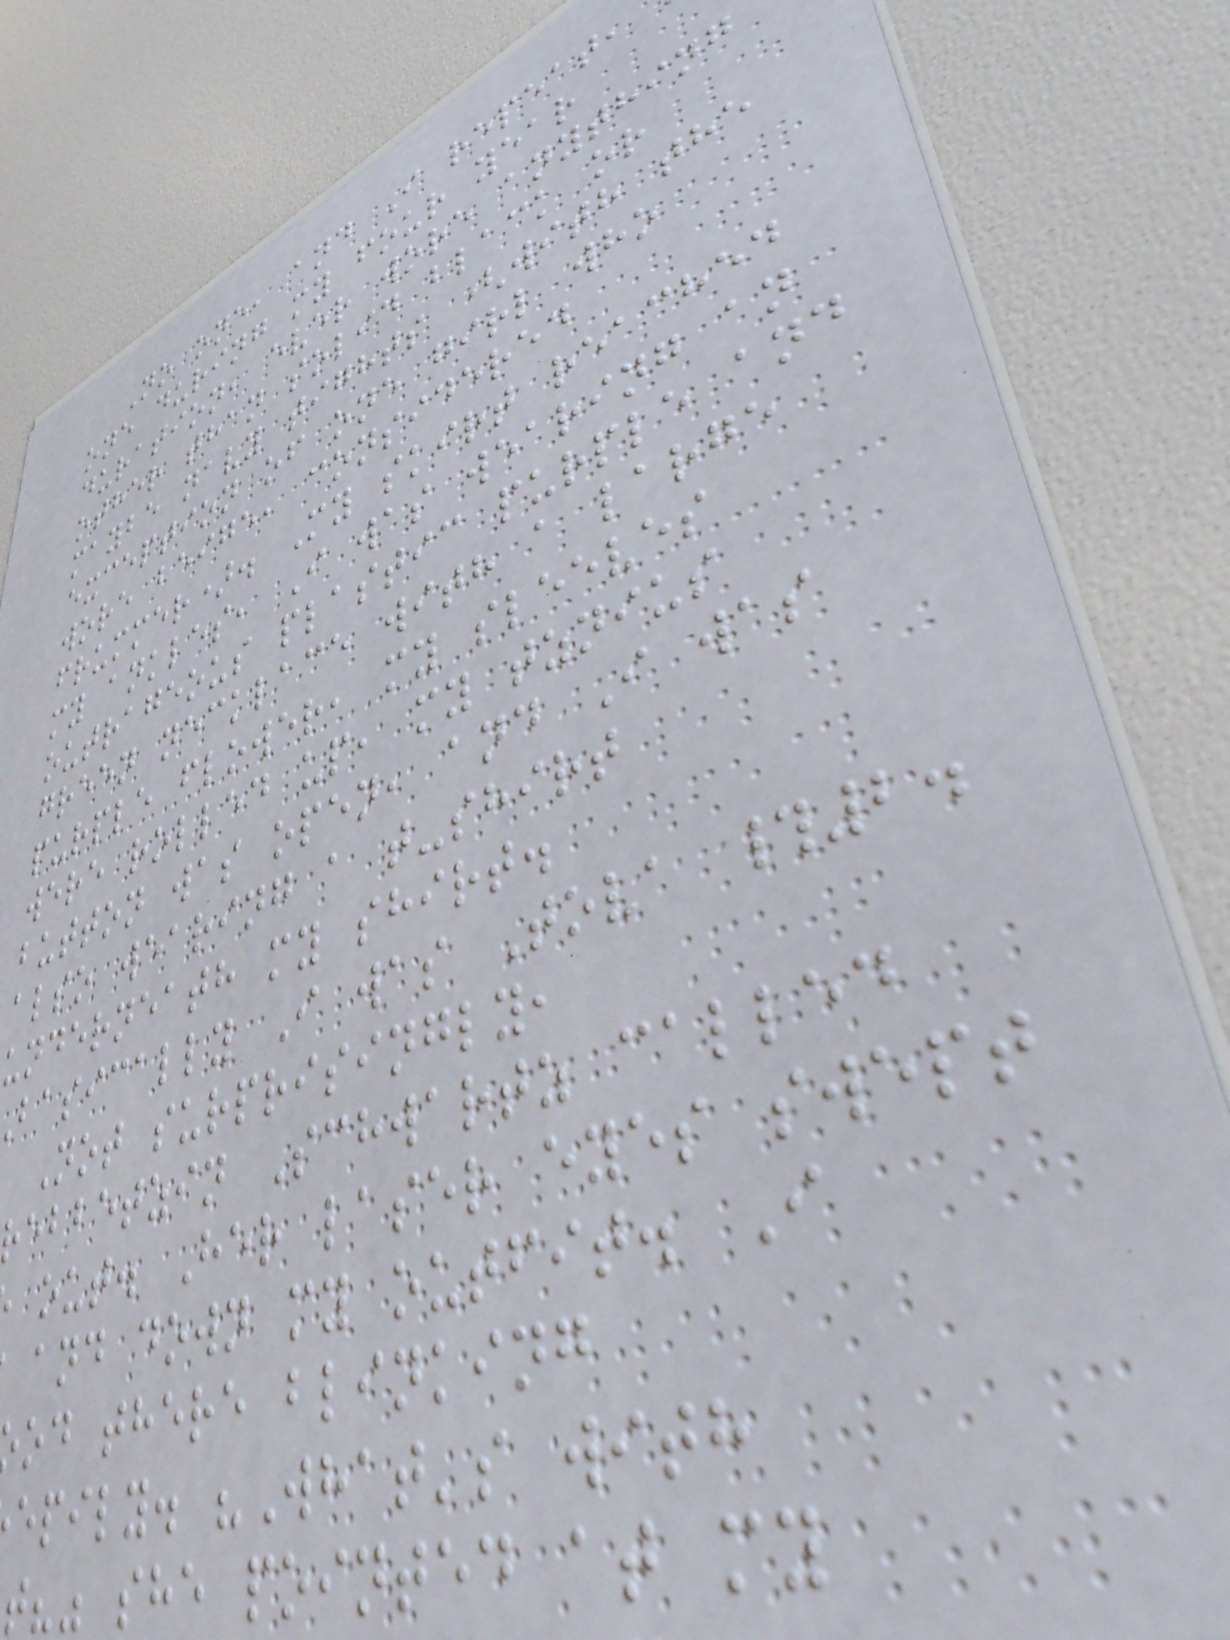No one, and I repeat,
one during my four year
duration, ever wore anything
other than solid black or
maybe navy tights (with the
exception of one girl who
wore beige, considered
frummer). My skirt reached
my ankles, I was wearing an
outrageous plastic purple and
green necklace with a large
purple flower, my sleeves
were rolled up, my tznius
button was open, and I was
also wearing a t-shirt
underneath my shirt.
basically I was Tova #2.
Not surprisingly,
rebbetzin Schwartz called
out. Her laser eyes swept
and down my outfit. I
od there blinking
epily. "What's with
t?" she pointed at my
